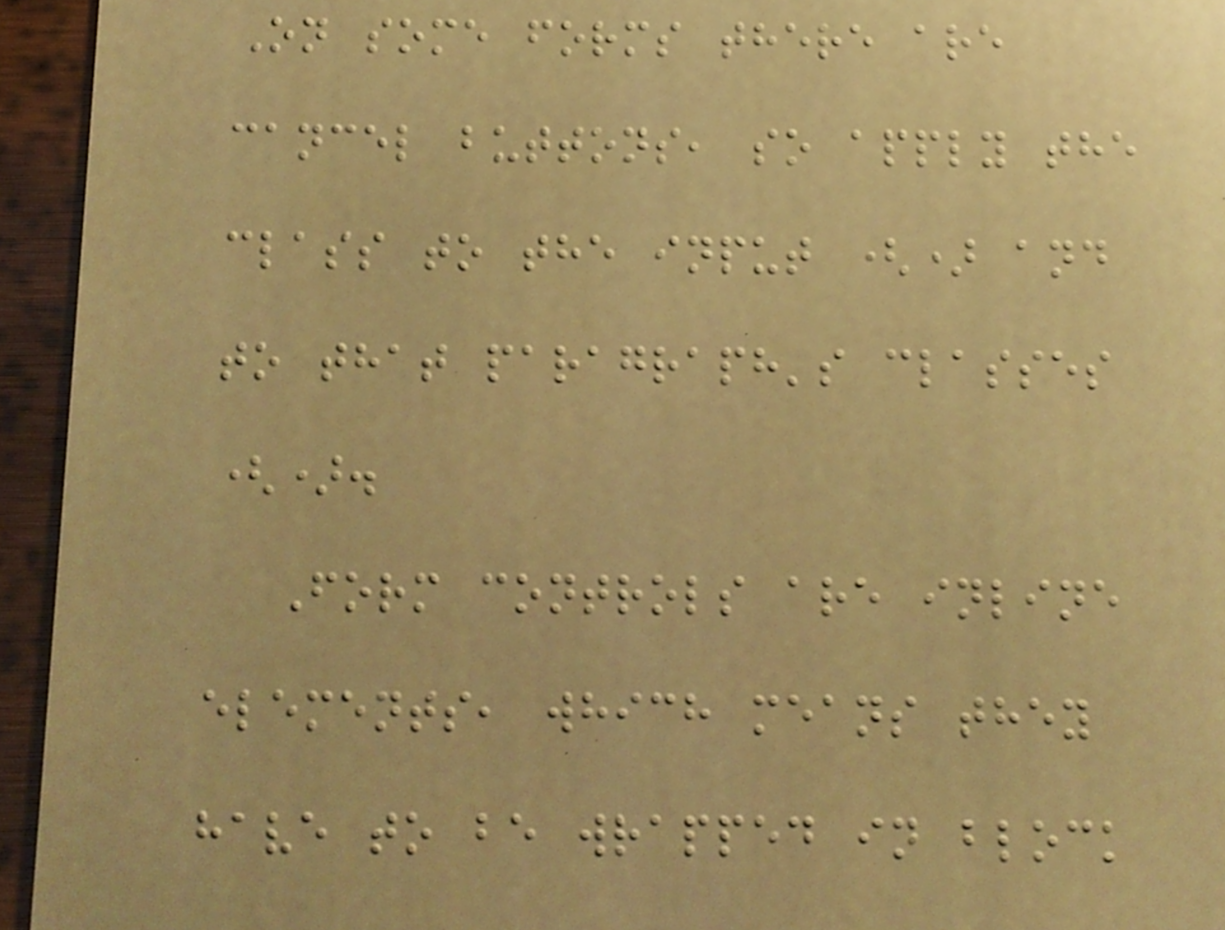On some forms there are
cancel buttons, so apply the
class to the input () and
to that paragraph's classes
().
Form controls are inline
elements, which means they
have to be wrapped in block
